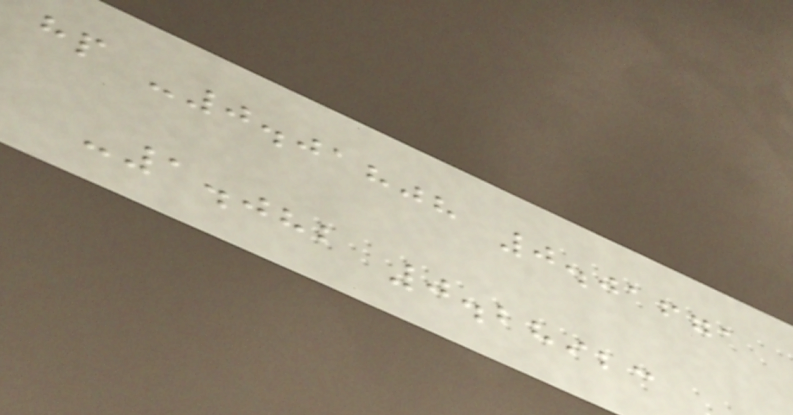hp -0.01808 0.01671
-1.082 0.28923
